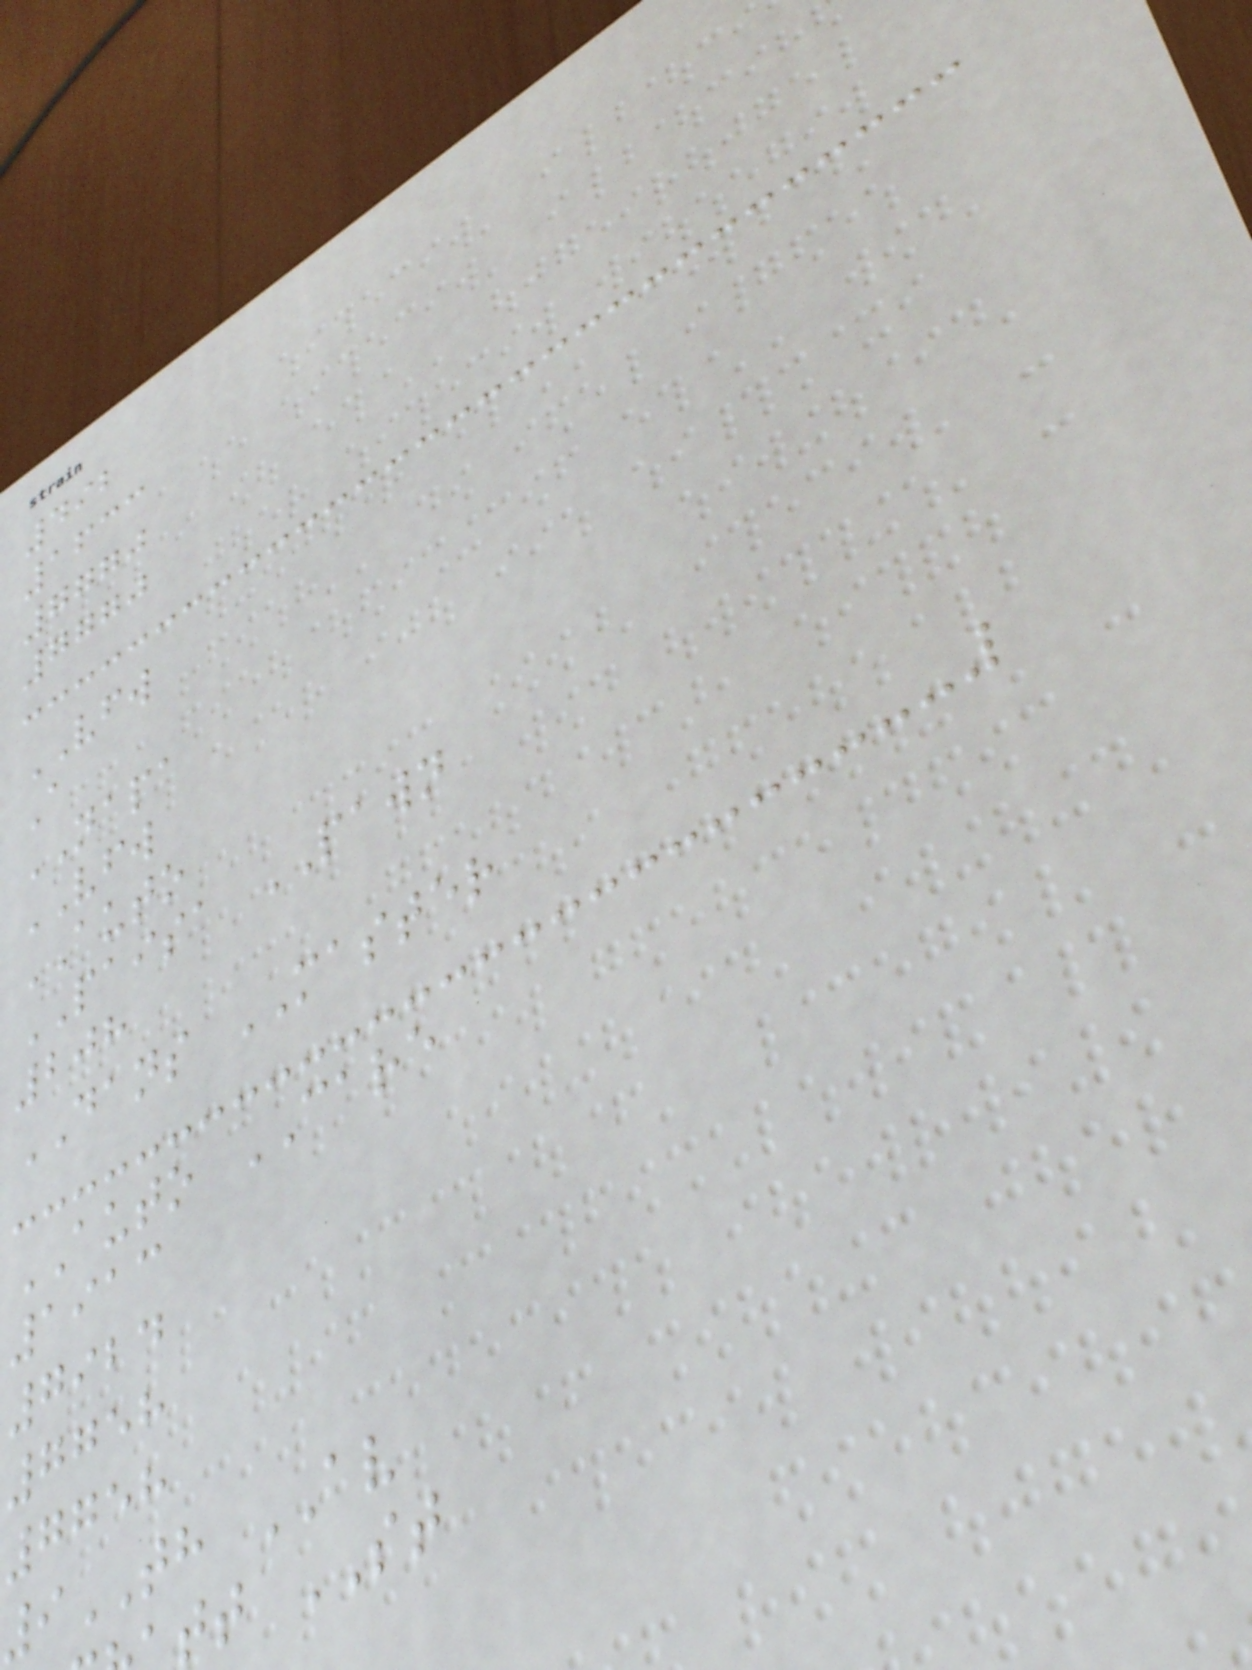492
1633
7770
7770
VFW
A
NAPA
VFW
AUTO
PAISA PAWN
208
DANS MASTER
AUTO CARE
1913
7924
7758
7758
9TH AV
tt ST
